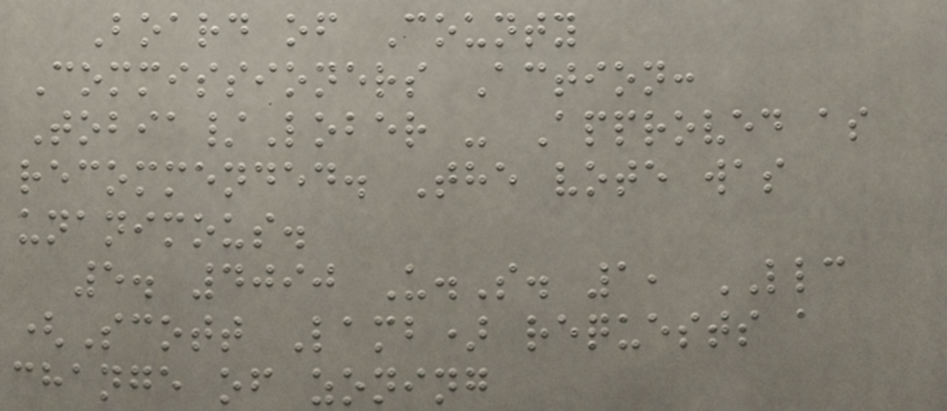Board of County
Commissioners Action:
Tobia/Lober - Approved as
recommended. The vote was
unanimous.
5. 4090 U.S. 1, LLC
(Scott Lamb) requests a
change of zoning
